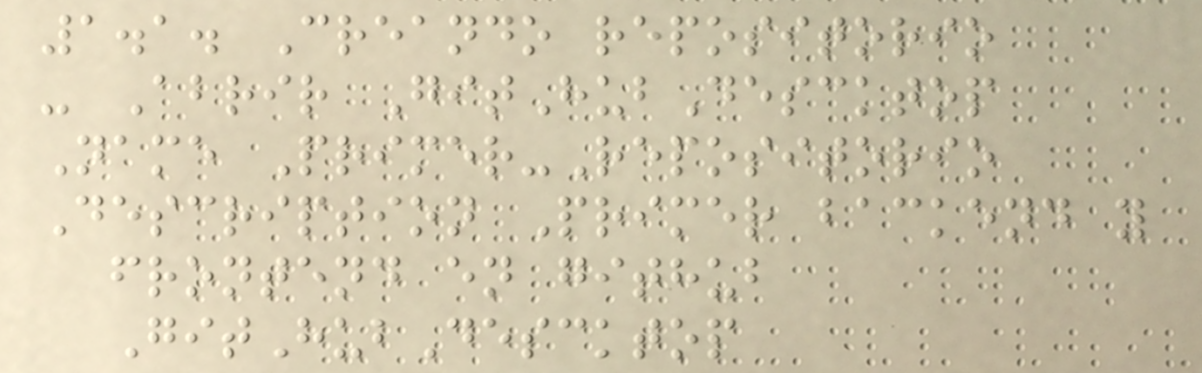1.1. Creando repositorio
- Abrir GitHubDescktop
Name Primer-Repositorio
Description Primer backend y
frontend en github
GitHubDescktop
